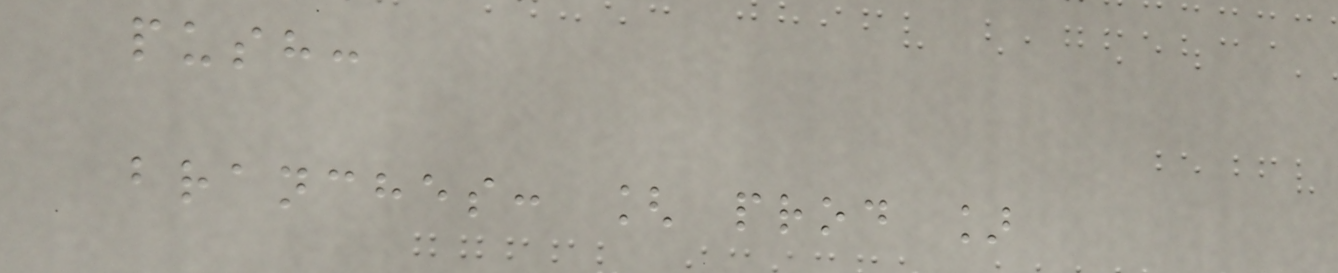push:
branches: [ prod ]
